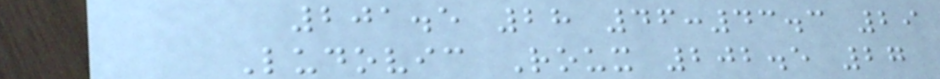201.5 28 46:43.3 29
Ludovic Roux 202.5 27
